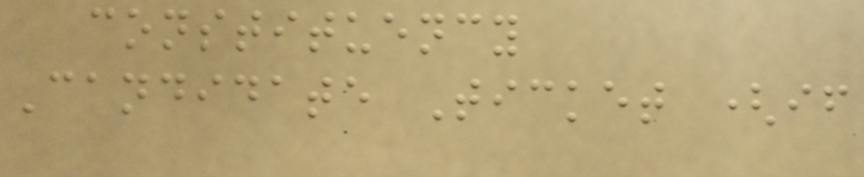constituency
Candidate Ticket (if
